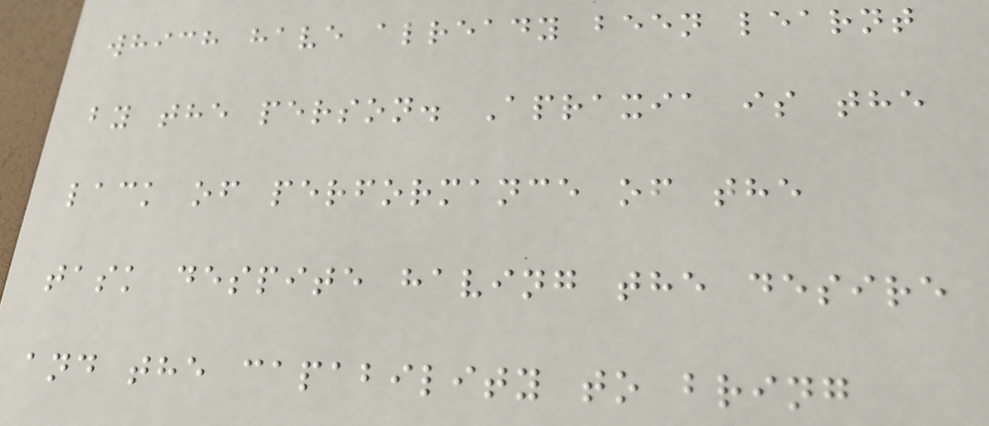which have already been learnt
by the person. Apraxia is the
lack of performance of the
task despite having the desire
and the capability to bring
